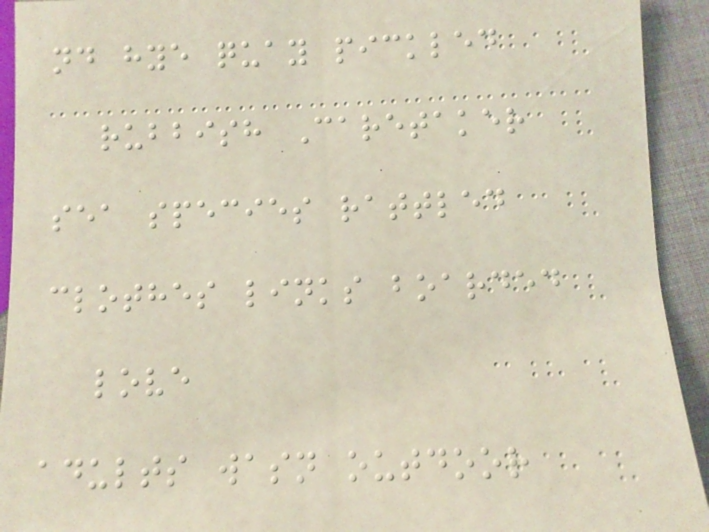nd hye quay pickled
rubbish Caretaker
sea species rattled
clothes links boarded
love
adults wasn outdoor
